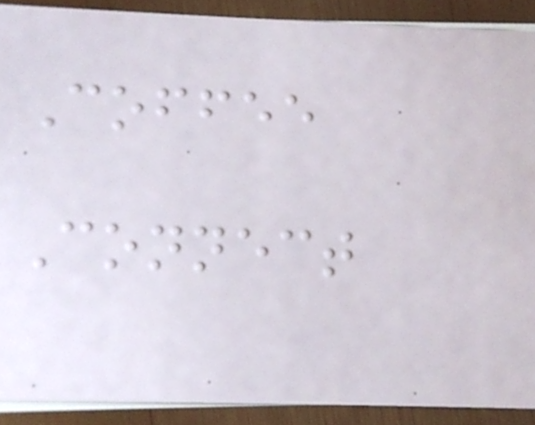Coffee
Connect
